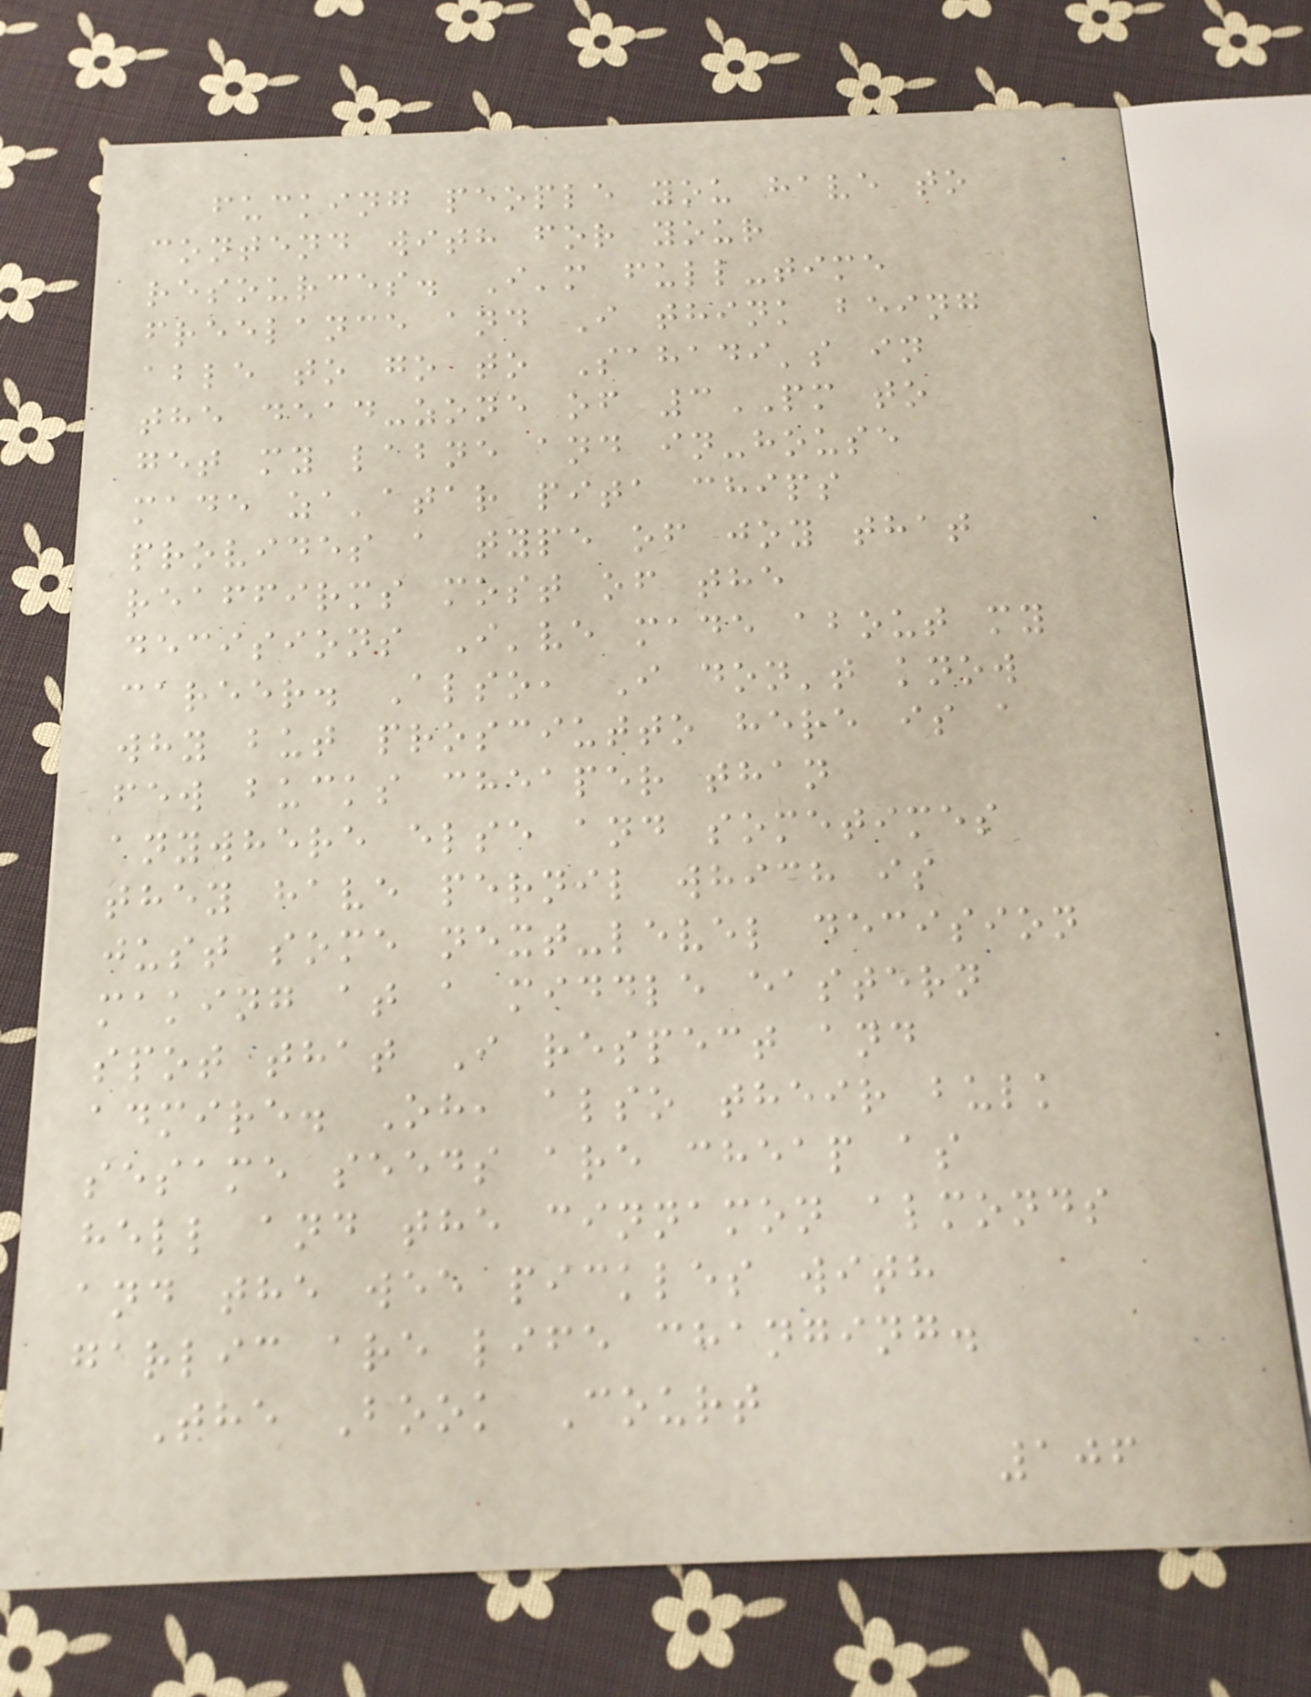fucking people you have to
contend with for your
resources. I'm full-time
freelance and I think being
able to go to Sahadi's in
the dead-zone of 3PM to
get my labne and in-house
made za'atar pita chips
provides a type of joy that
reaffirms most of the
decisions I've made about my
career. Also, I don't know
why but prosciutto here is a
few bucks cheaper than
anywhere else and sometimes
they have pernil which is
just some next-level decision
making at a middle eastern
spot that I respect and
admire. Oh, also their bulk
sesame seeds are cheap as
hell and the cinnamon almonds
and the wee pickles with
garlic are life changing.
The Book Court
106
